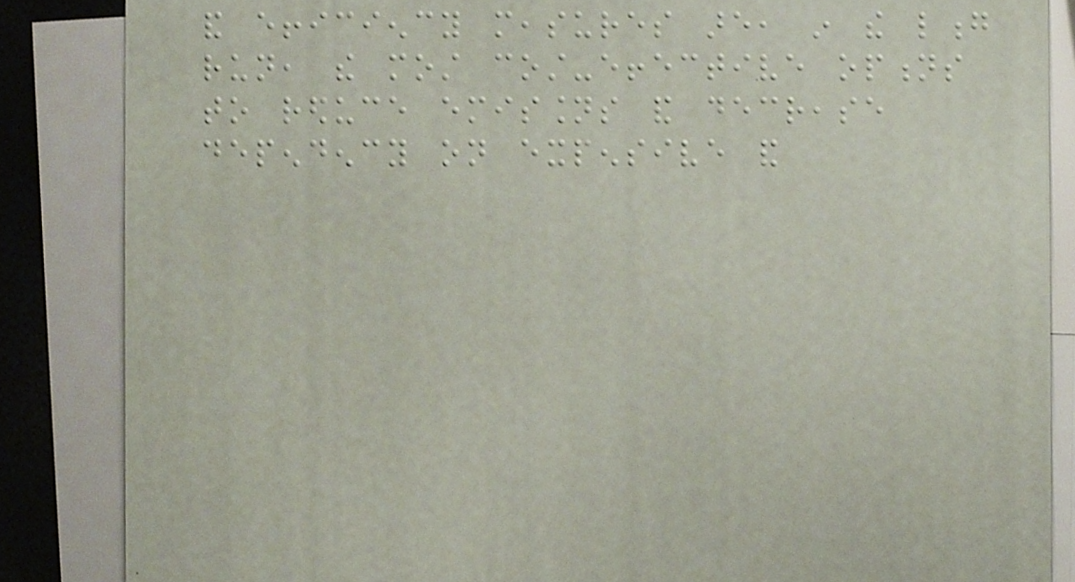and efficiency measures are, in the long
run, the most cost-effective options
to reduce emissions and decrease
dependency on expensive and
